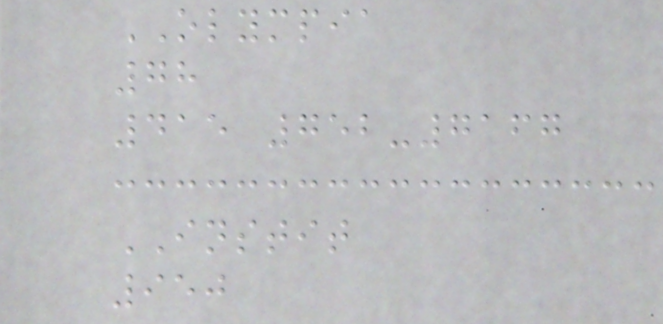OLYMPIA
78
415 752-7167
INSTIT
950
